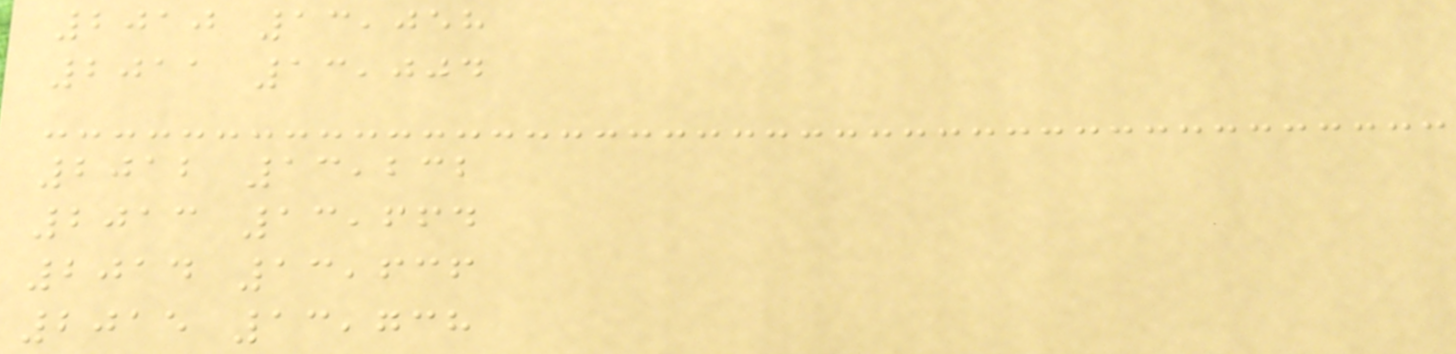2010 13,058
2011 13,004
2012 13,232
2013 13,664
2014 13,636
2015 13,738
